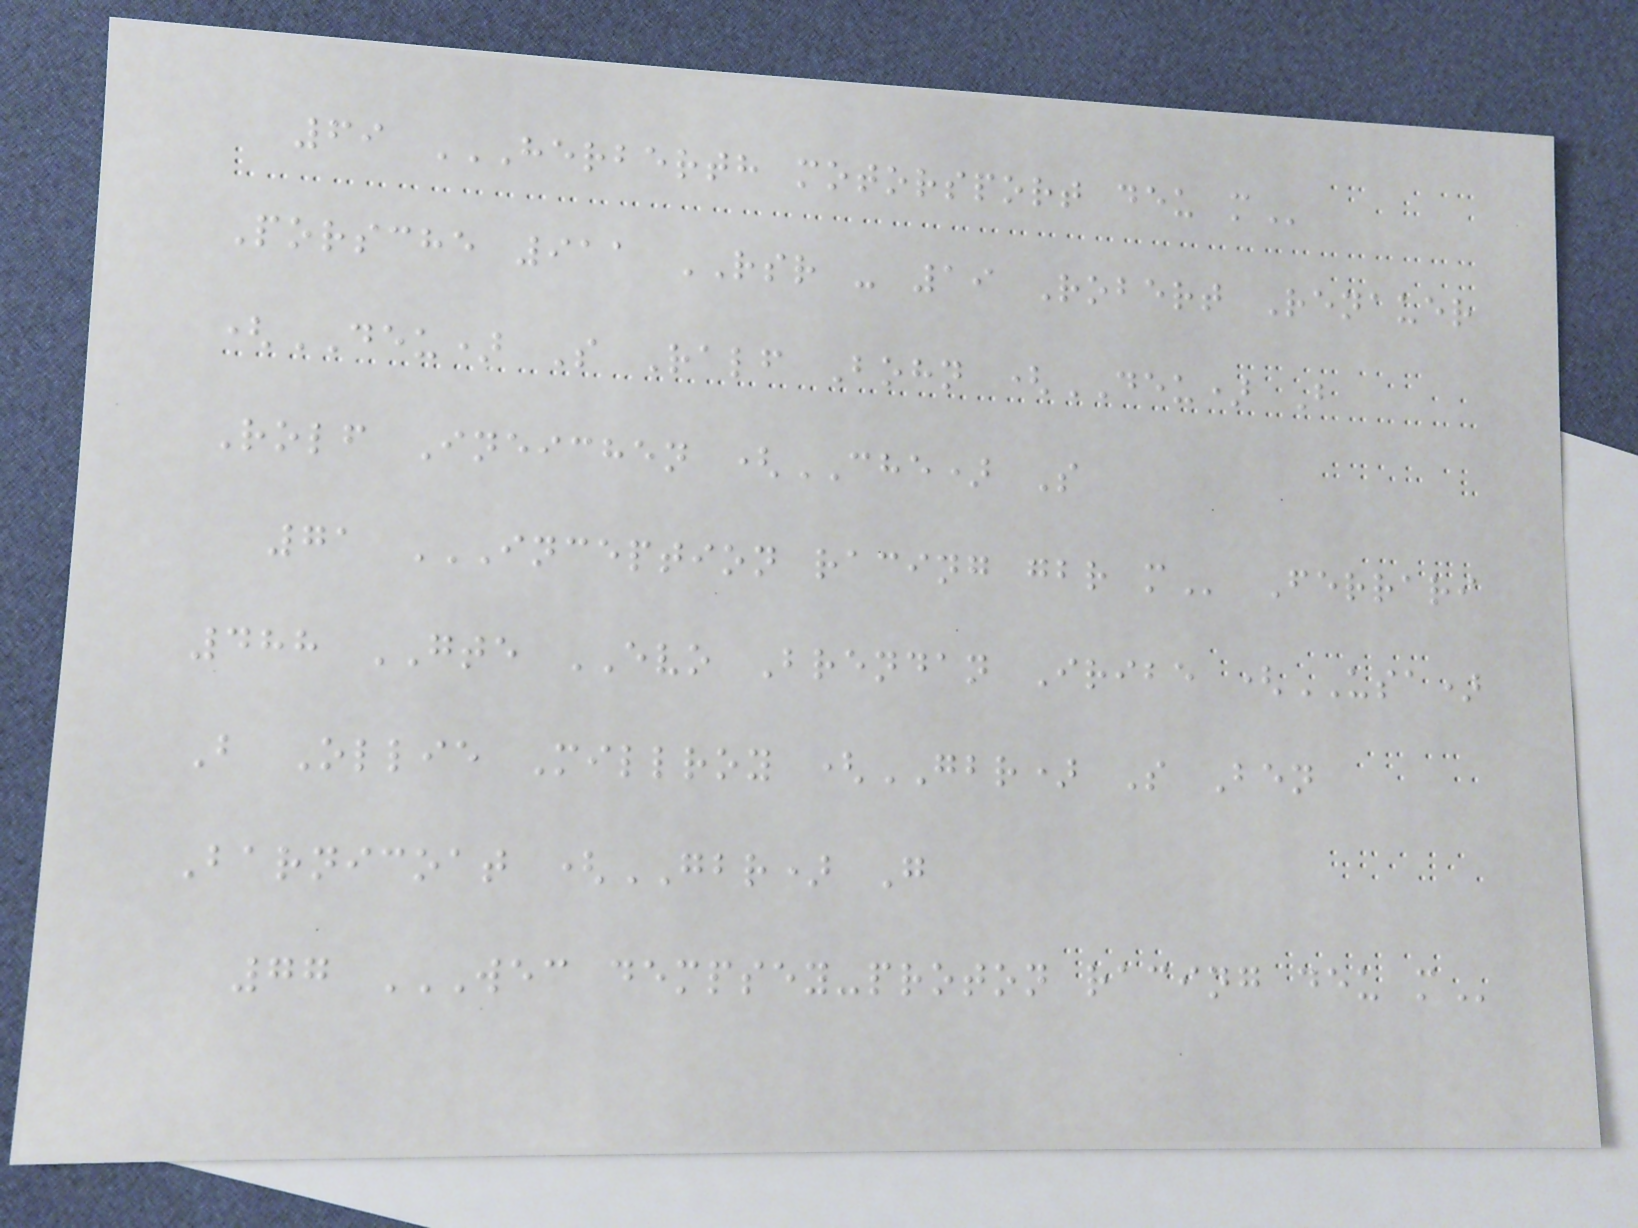69 HERBERTH MOTORSPORT DEU M
Porsche 911 RSR - 19 Robert Renauer
(DEU) S Ralf Bohn (DEU) B
Rolf Ineichen (CHE) S
71 INCEPTION RACING GBR M Ferrari
488 GTE EVO Brendan Iribe (USA)
B Ollie Millroy (GBR) S Ben
Barnicoat (GBR) G
77 WEC DEMPSEY-PROTON RACING DEU M
